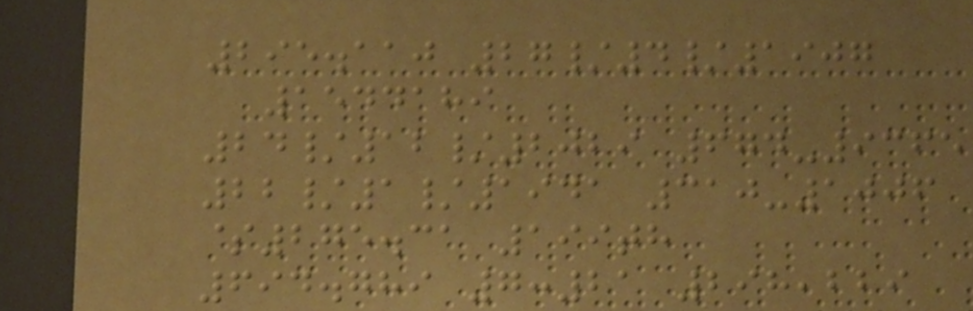295.110 27/4/1907
1544189
24/12/2029 674-9365
22/1/1941 310-1006
$275.31 199th
694.789 7:21 298,229
